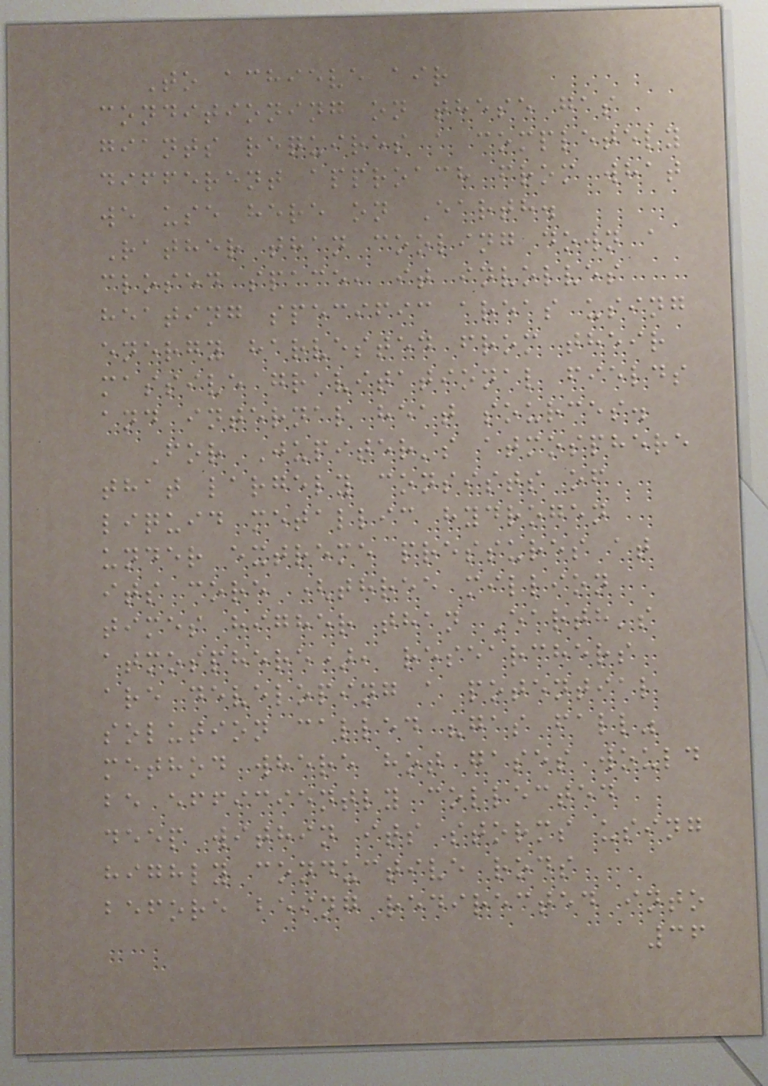To achieve air
conditioning on these gas
giants requires a completely
different approach from what
we use here on Earth.
Rather than cooling down a
closed space, it involves
heating specific areas using
energy harvested from their
massive gravitational fields
and internal heat sources.
For Jupiter's atmosphere
that largely consists of
liquid metallic hydrogen
under extreme pressures at
its core (three million
times higher than Earth's
atmosphere), researchers
are developing a potential
solution called "gas fall"
method where hot gases would
be efficiently collected
deep within its storms using
highly conductive rods
before being redirected into
36
